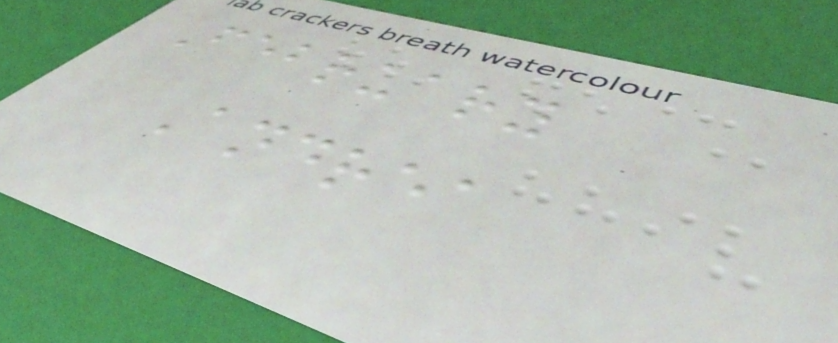February
Andrea
